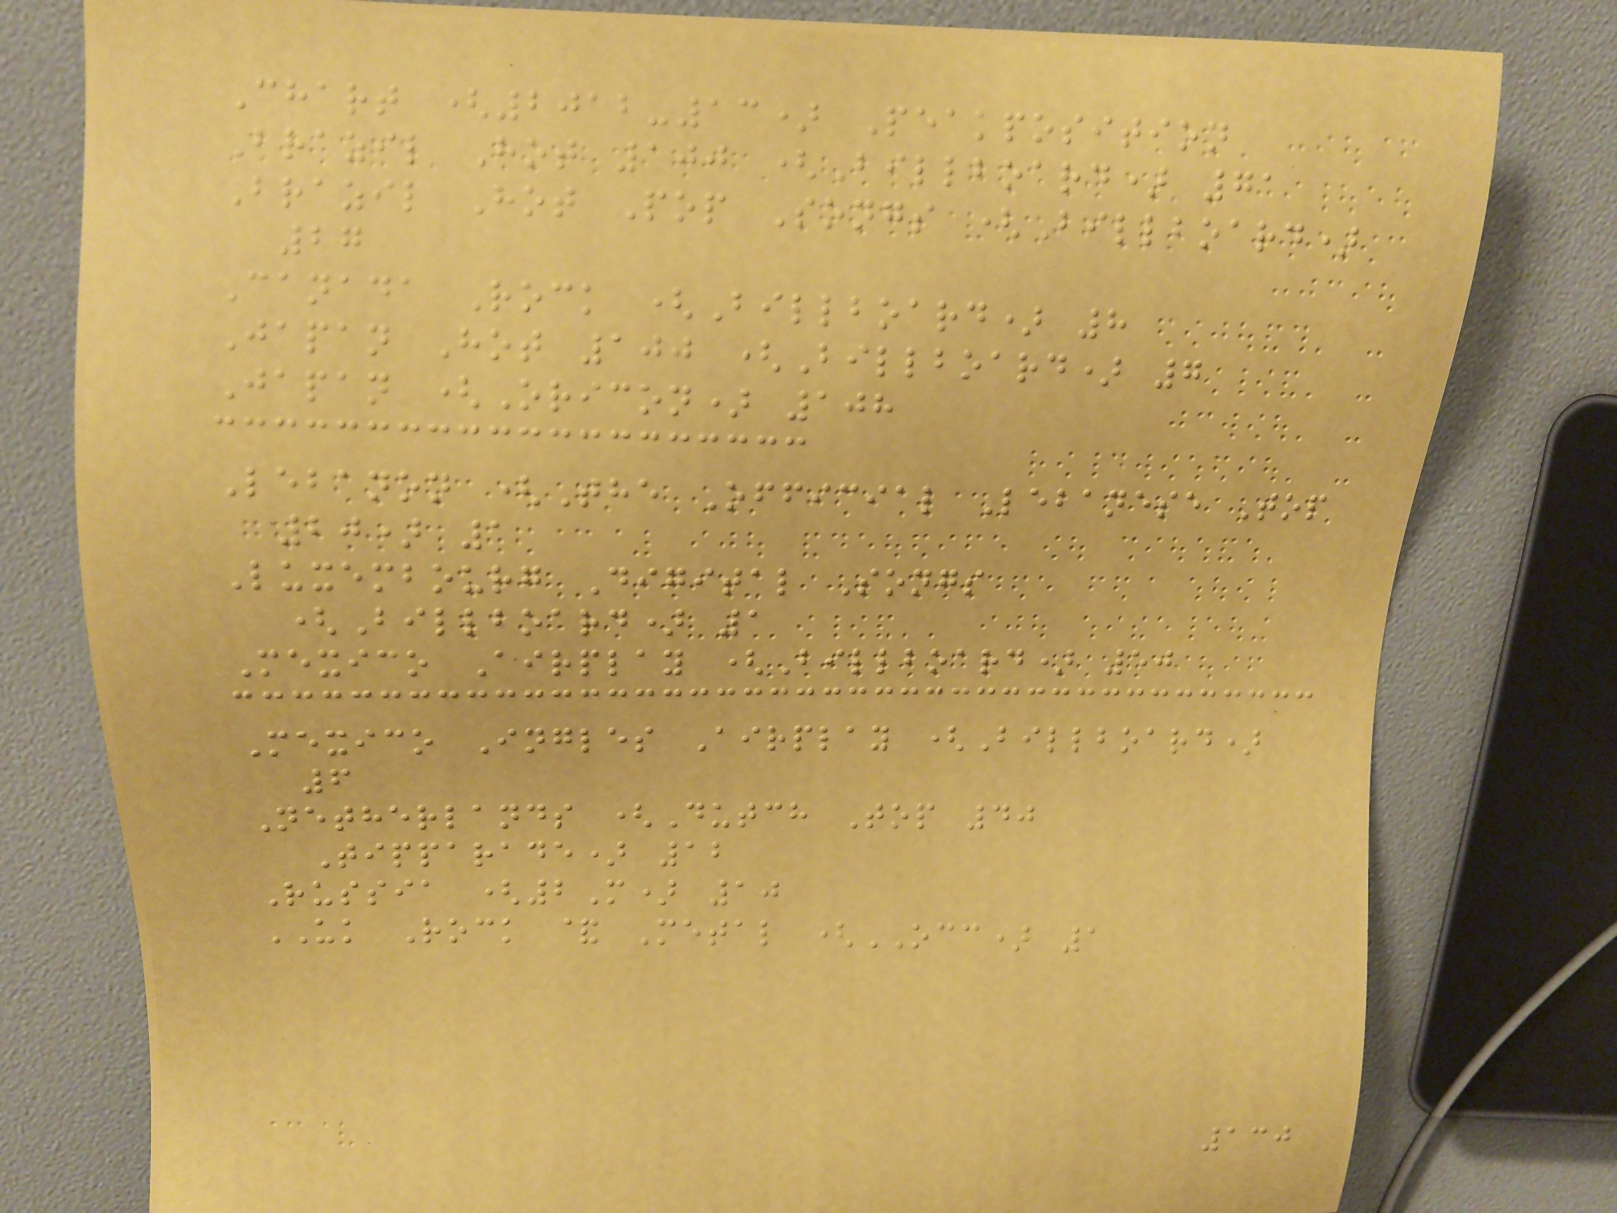Chart (2012-13) Peakposition
Brazil Hot 100 (Billboard) 71
Brazil Hot Pop Songs (Billboard)
27
Canada Rock (Billboard) 8
Japan Hot 100 (Billboard) 7
Japan (Oricon) 108
Lebanon (The Official Lebanese Top
20) 1
Luxembourg Digital Songs
(Billboard) 1
Mexico Airplay (Billboard) 50
Mexico Ingles Airplay (Billboard)
6
Netherlands (Dutch Top 40
Tipparade) 12
Russia (2M) 10
UK Rock & Metal (OCC) 1
130
